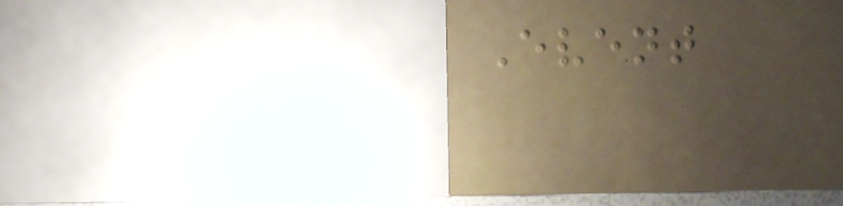Event
